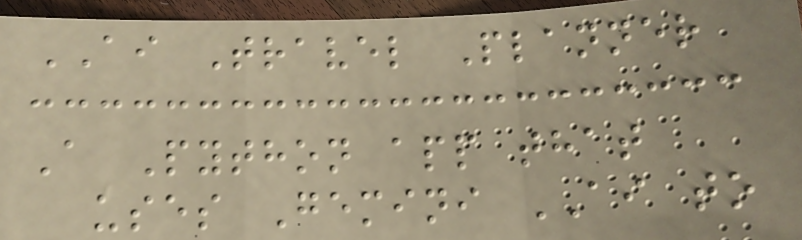AI Travel Planner
A Python app that
uses Gemini AI to
